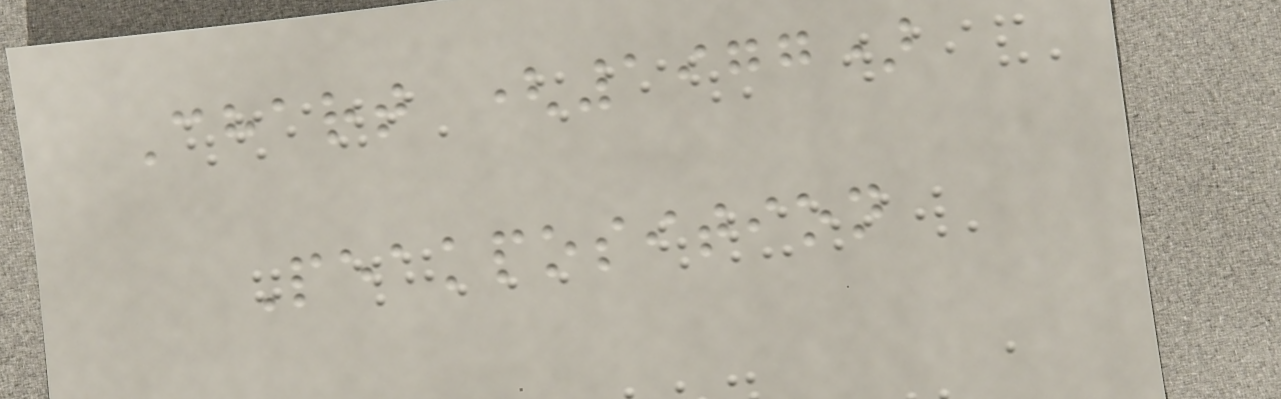Chart (1977)
Peakposition
